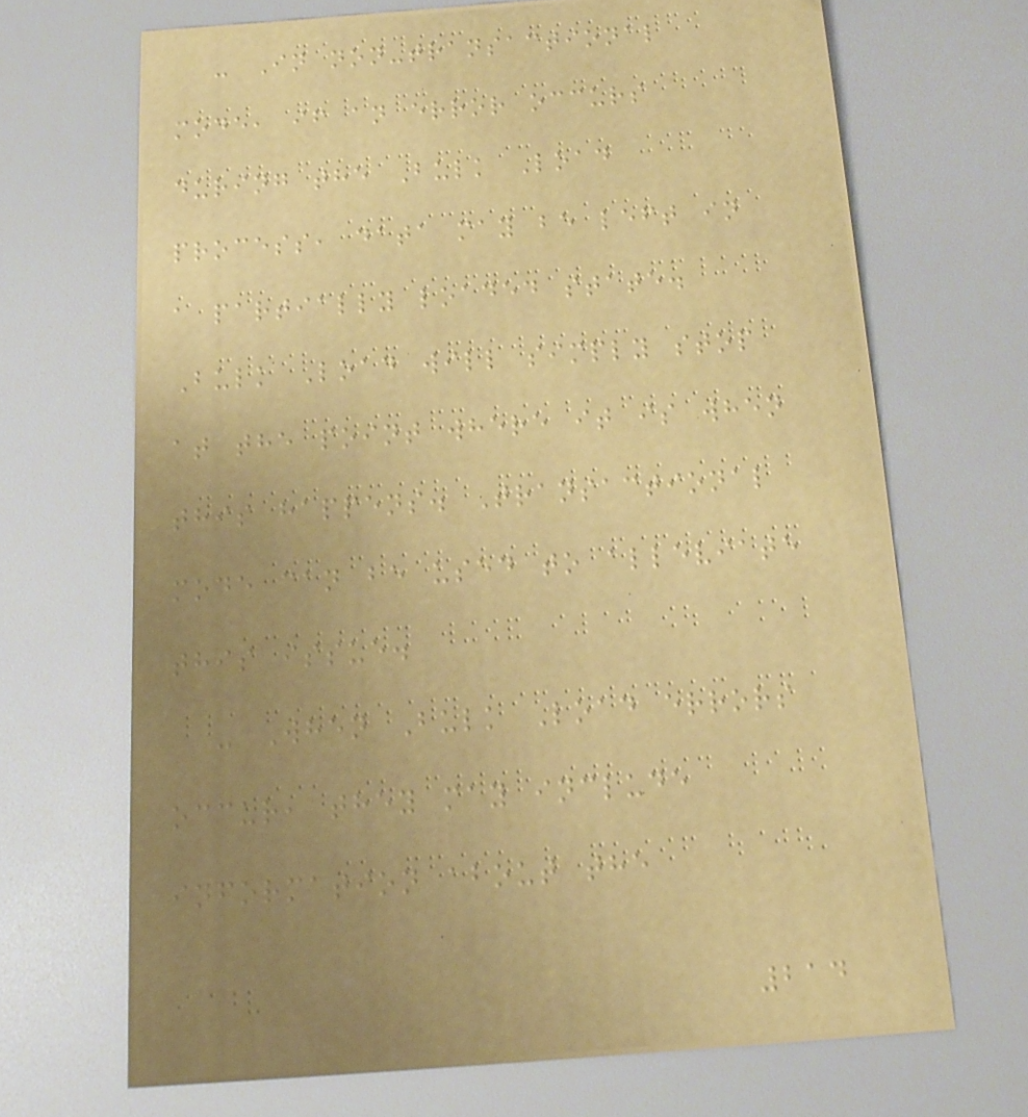- In non-transactional
mode, if an error occurs
during the Bulk Load
process, data may be left in
a partially loaded state.
Bulk Load will simply stop
at the point where it is when
this happens. Transactional
mode can be used to alleviate
this issue.
- When Bulk Load errors
occur, they may include
information about the
214
